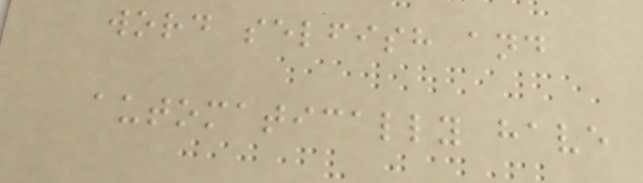word selfish and
automatically have
